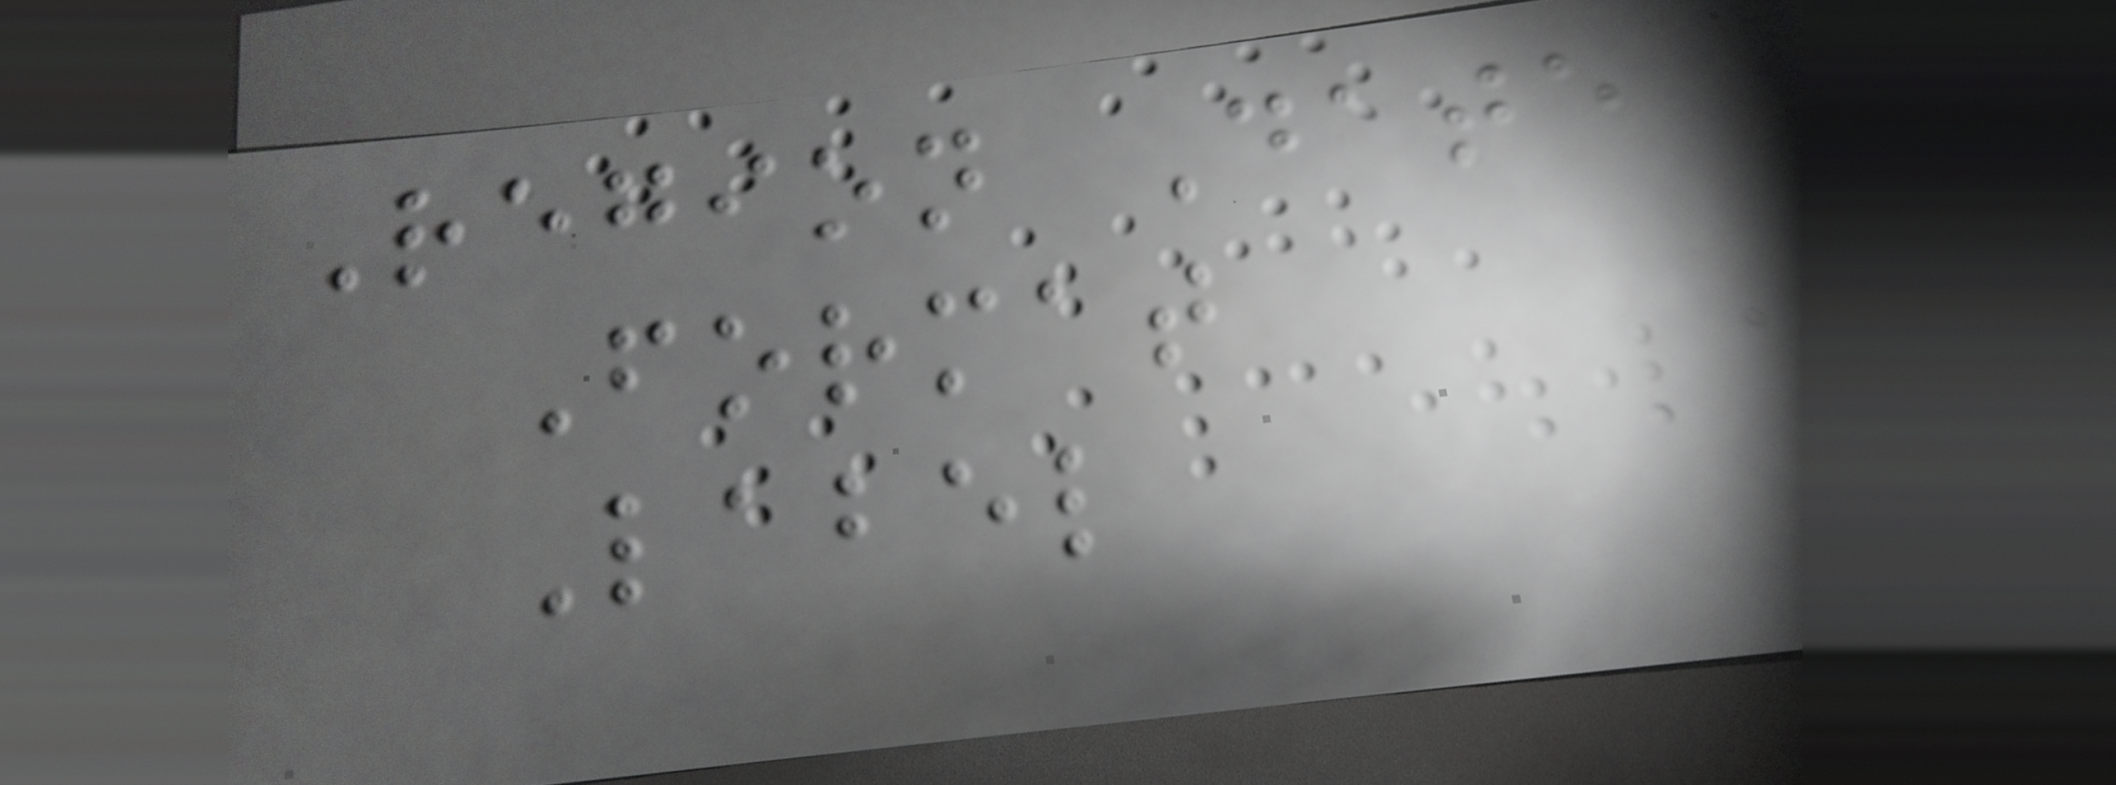Region Date
Format
Label
